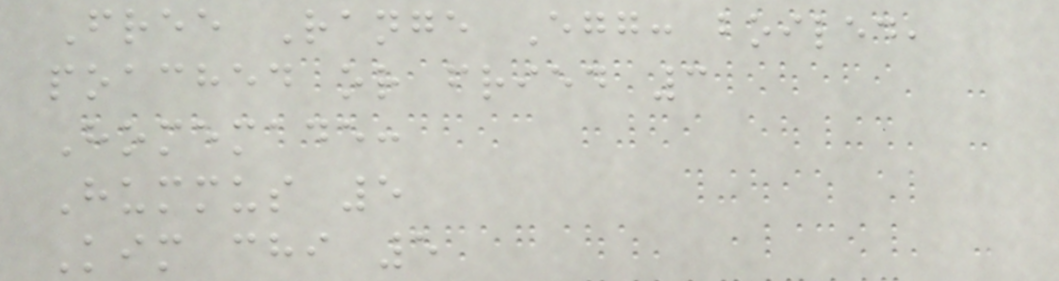Free Range Egg: boiled,
poached or fried 3
Homemade:
Hummus 5
Kim chi 5
